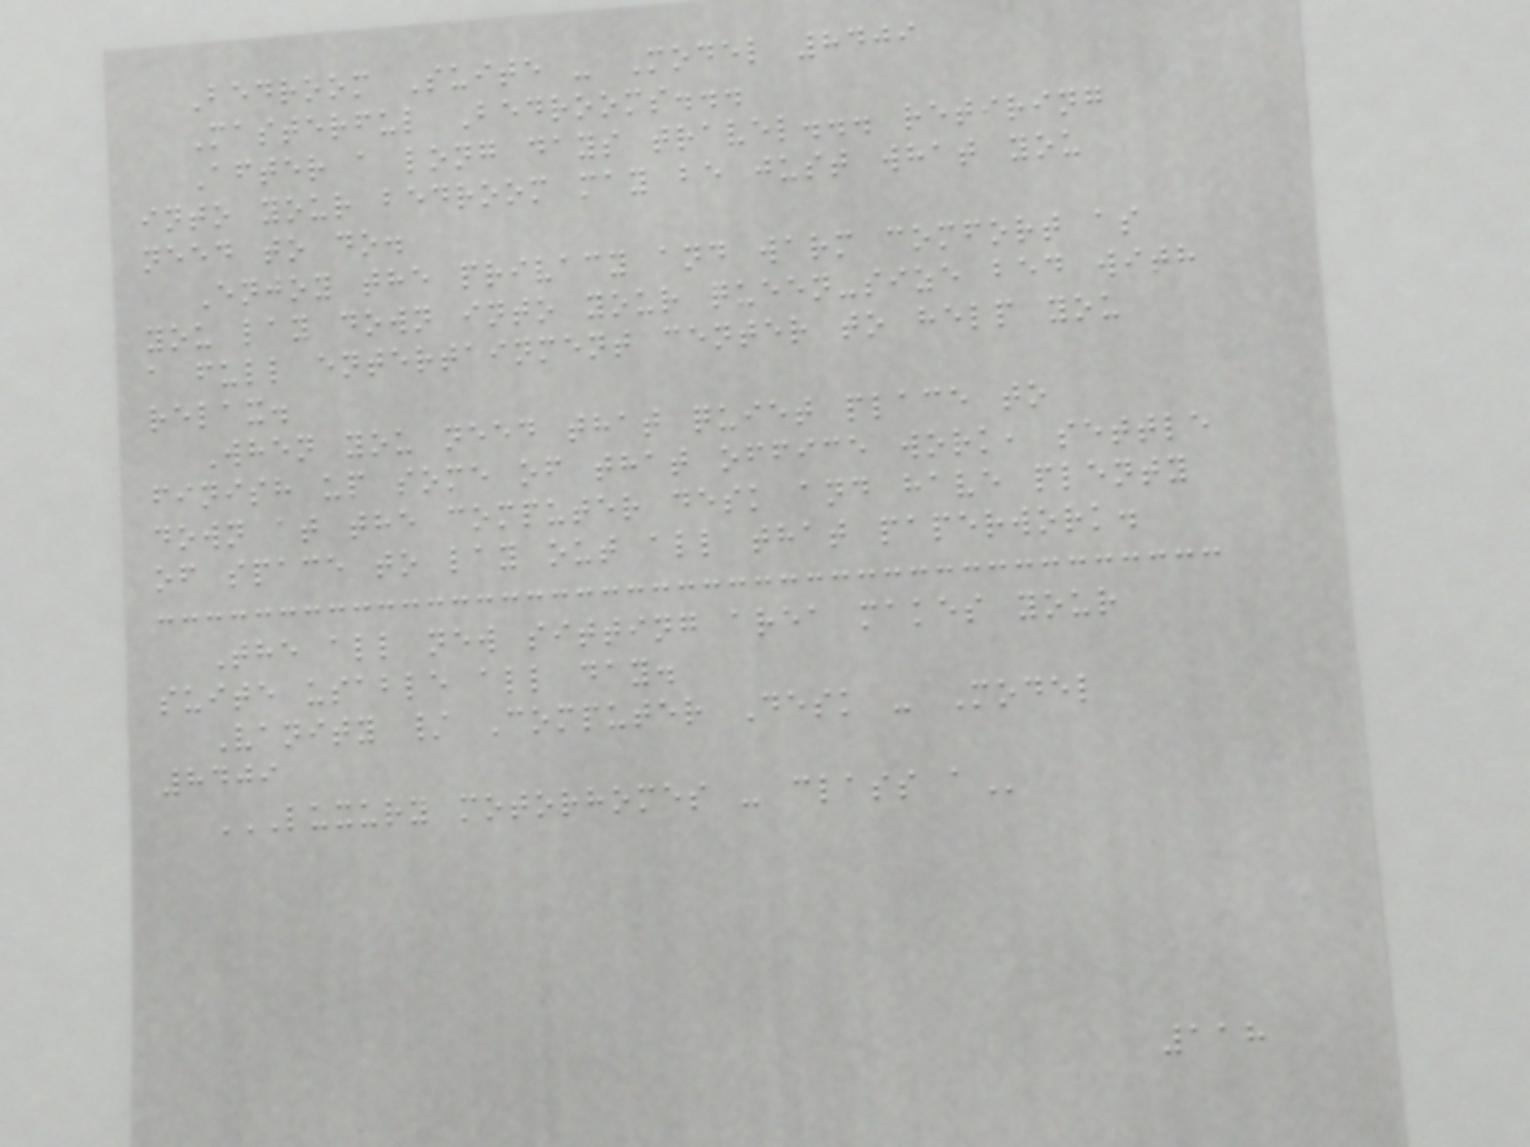Bedroom Suite - Model 8409
Masterful Bedrooms...
After a long days travel... retiring
into your bedroom may be just what you
need to do.
Enjoy the privacy and warm comfort as
you lay down into your queen-size bed with
a full entertainment center to help you
relax.
When you need that quiet place to
finish up some of that office work, settle
down at the computer desk and have plenty
of space to lay out all that paperwork.
The all new sitting area makes your
suite usable all day.
Vanity / Computer Desk - Model
8409
LUXURY MOTORHOMES - CLASS A
118
